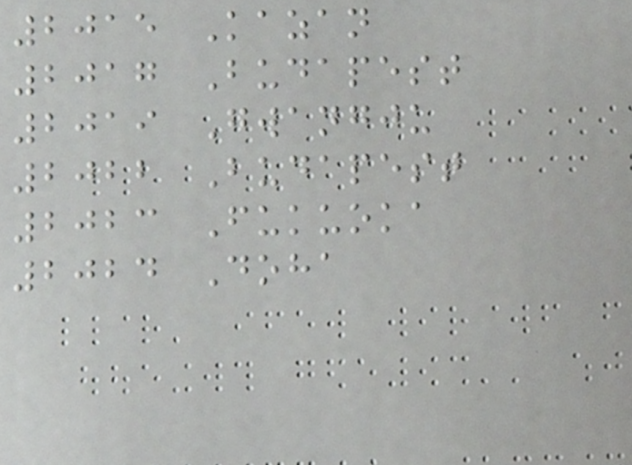2015 Kazan
2017 Budapest
2019 Gwangju
2022 Budapest
2023 Fukuoka
2024 Doha
